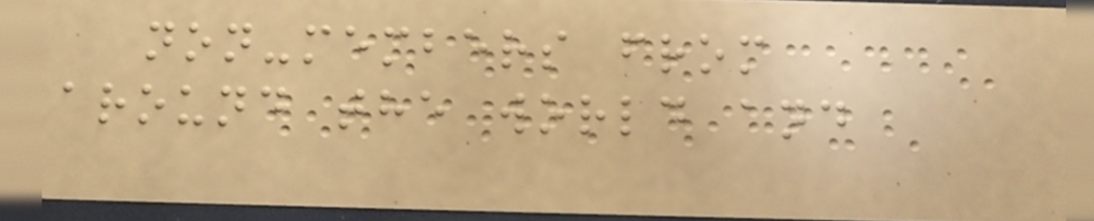non-members from
around the world and
